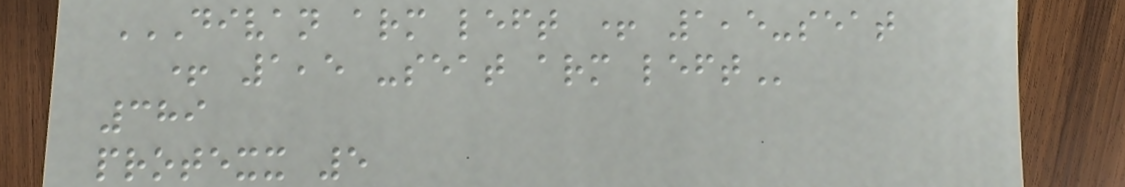DIVAN ARM LEFT + 1,5-SEAT
+ 1,5 -SEAT ARM LEFT
389
protexx 5
